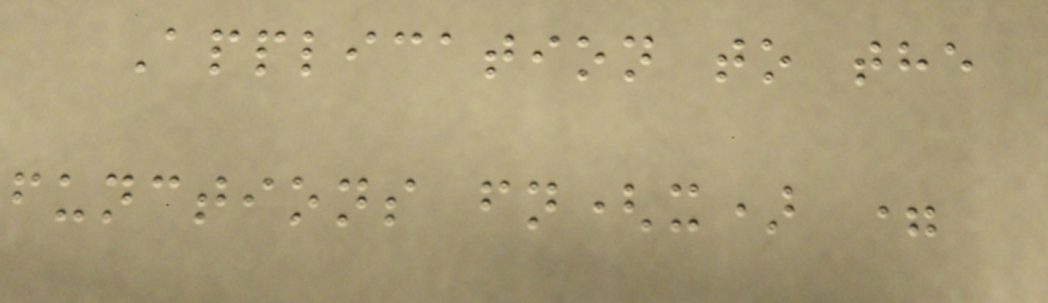Application to the
functions fn(x) =
